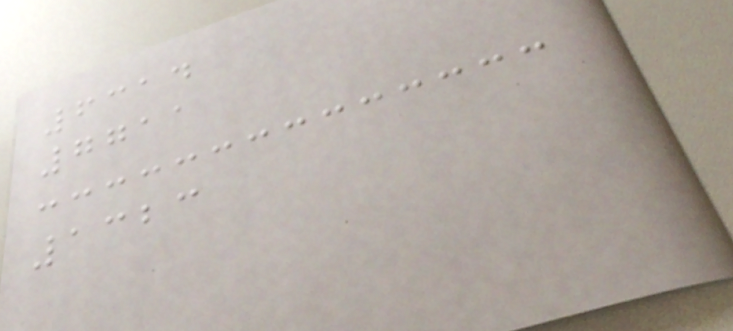6314
7711
1323
